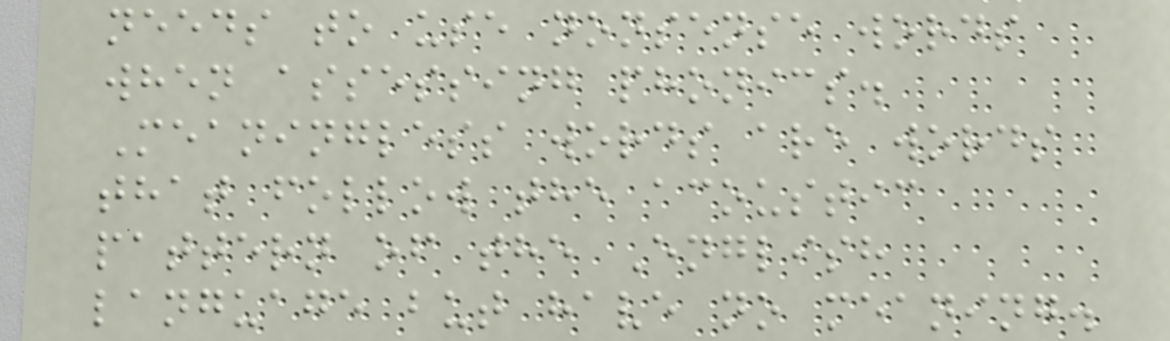needs to use nonsense words
when assessing phonics.
Meaningless words are words
that follow the acoustic
pattern of the English
language but have no meaning.
